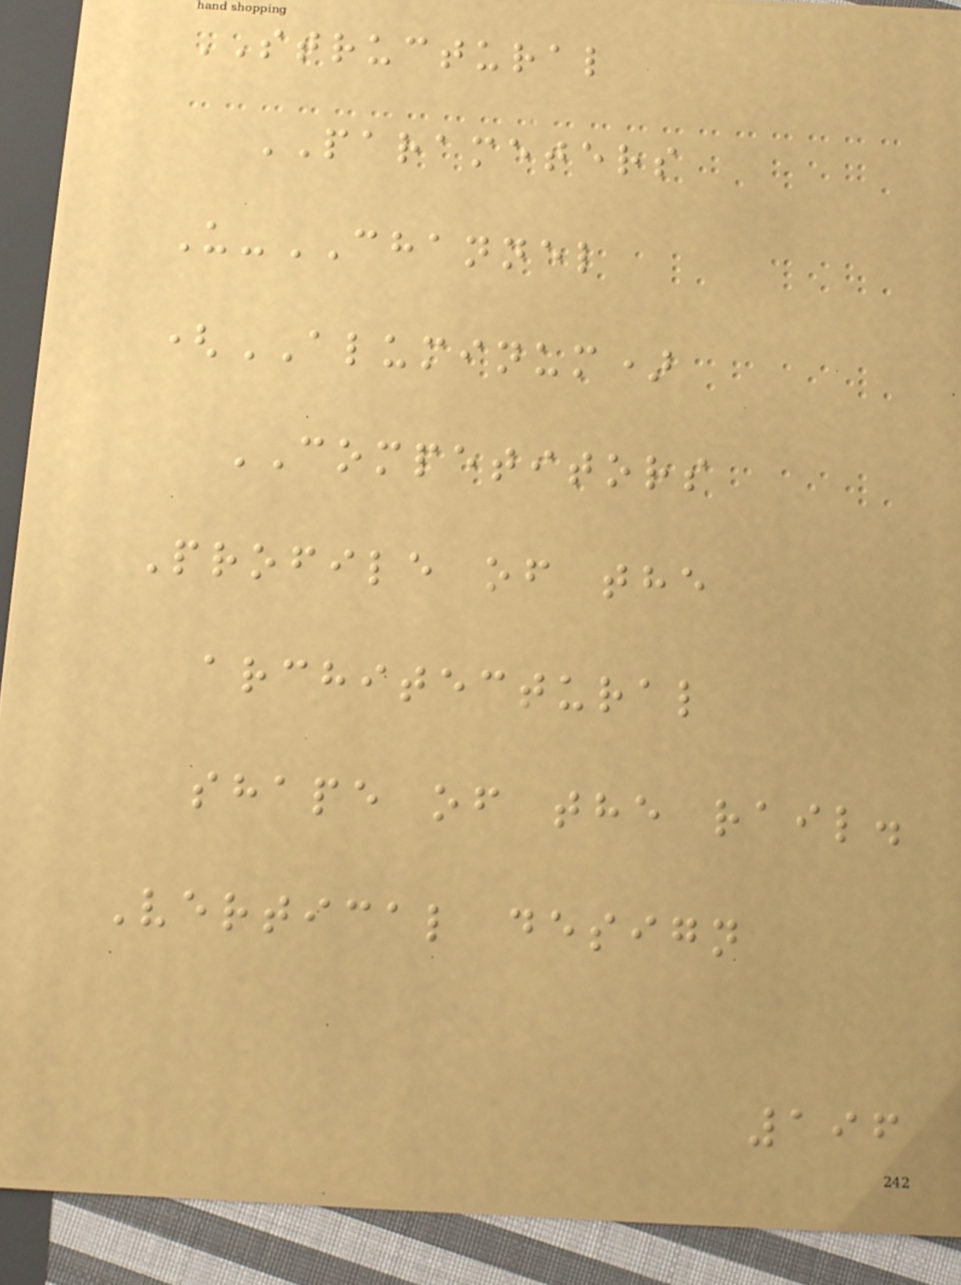STRUCTURAL
PARAMETERS
U-CHANNEL
(ALUMINUM)
COMPETITORS
Profile of the
architectural
shape of the rail.
Vertical design
196
